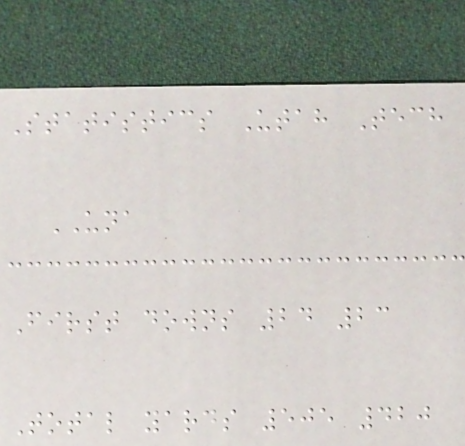Statistics Utah Tech
UNA
First downs 24 23
Total yards 505 420
